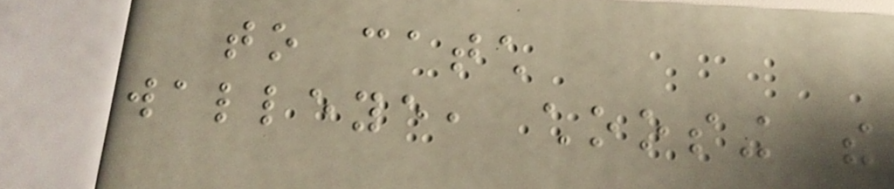to catch
walleye, choosing the
